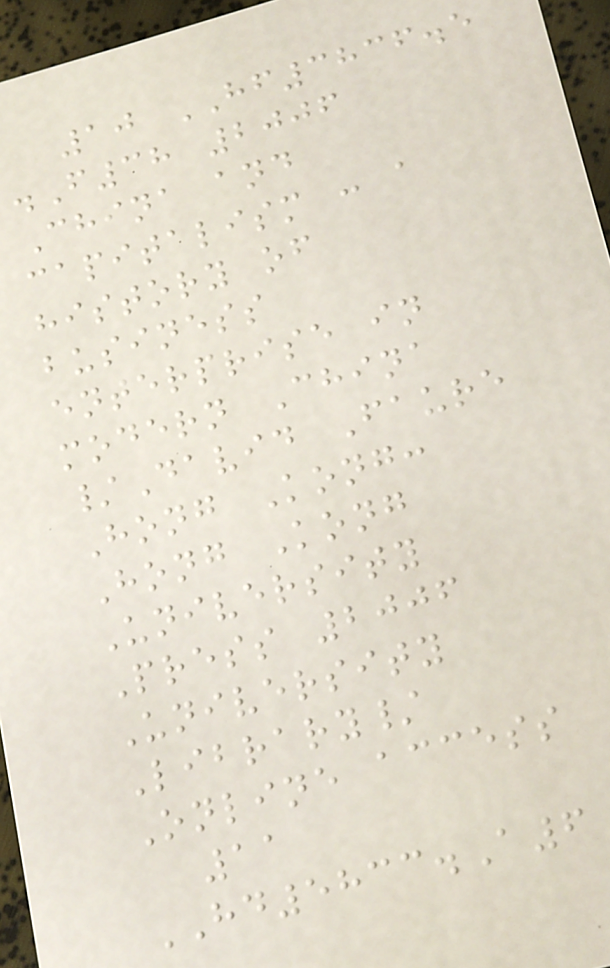10 HF3836.5
.F38 2006
China and
capitalism : a
history of
business
enterprise in
modern China
/David Faure
Hong Kong:
Hong Kong
University
Press 2006
University
Library/
Online access
11
HD5833.A6
